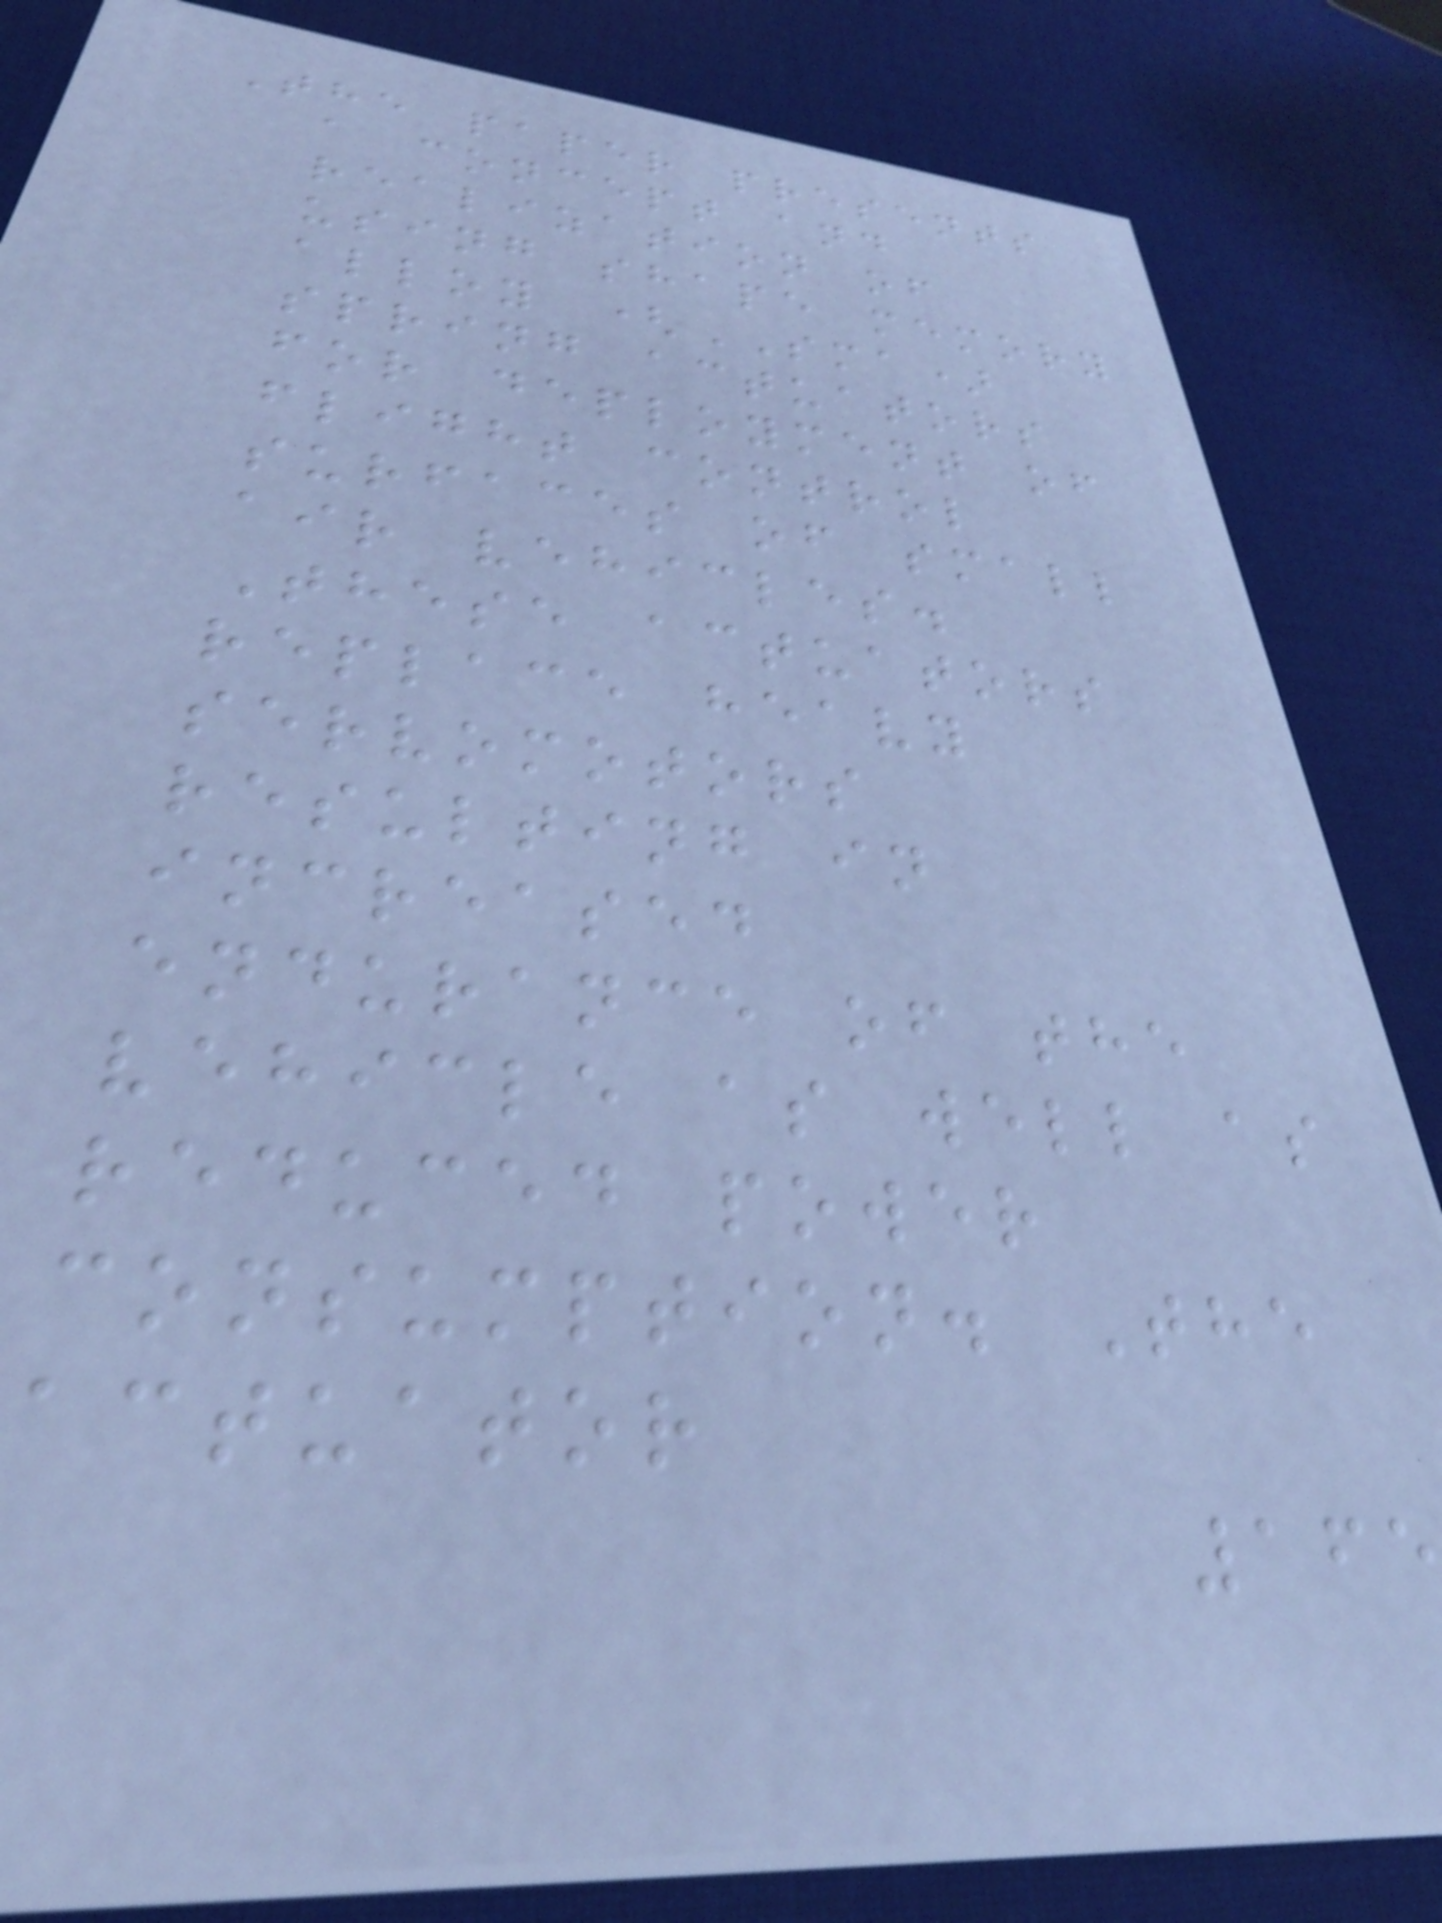The paper presents
a concept and
realization of
using shape memory
alloy (SMA)
spring actuators
for deployment of
flight control
surfaces of small
air vehicles.
These actuators
replace heavy
servomotors
resulting in
increased
endurance of the
vehicle as well as
reduced power
consumption. The
actuator
